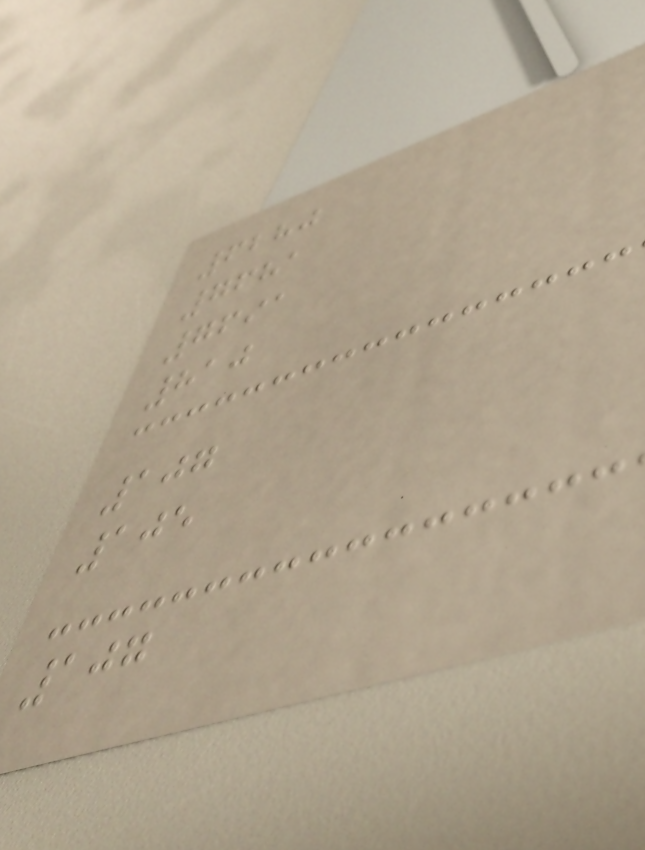6280
7681
7691
810
107
105
107
